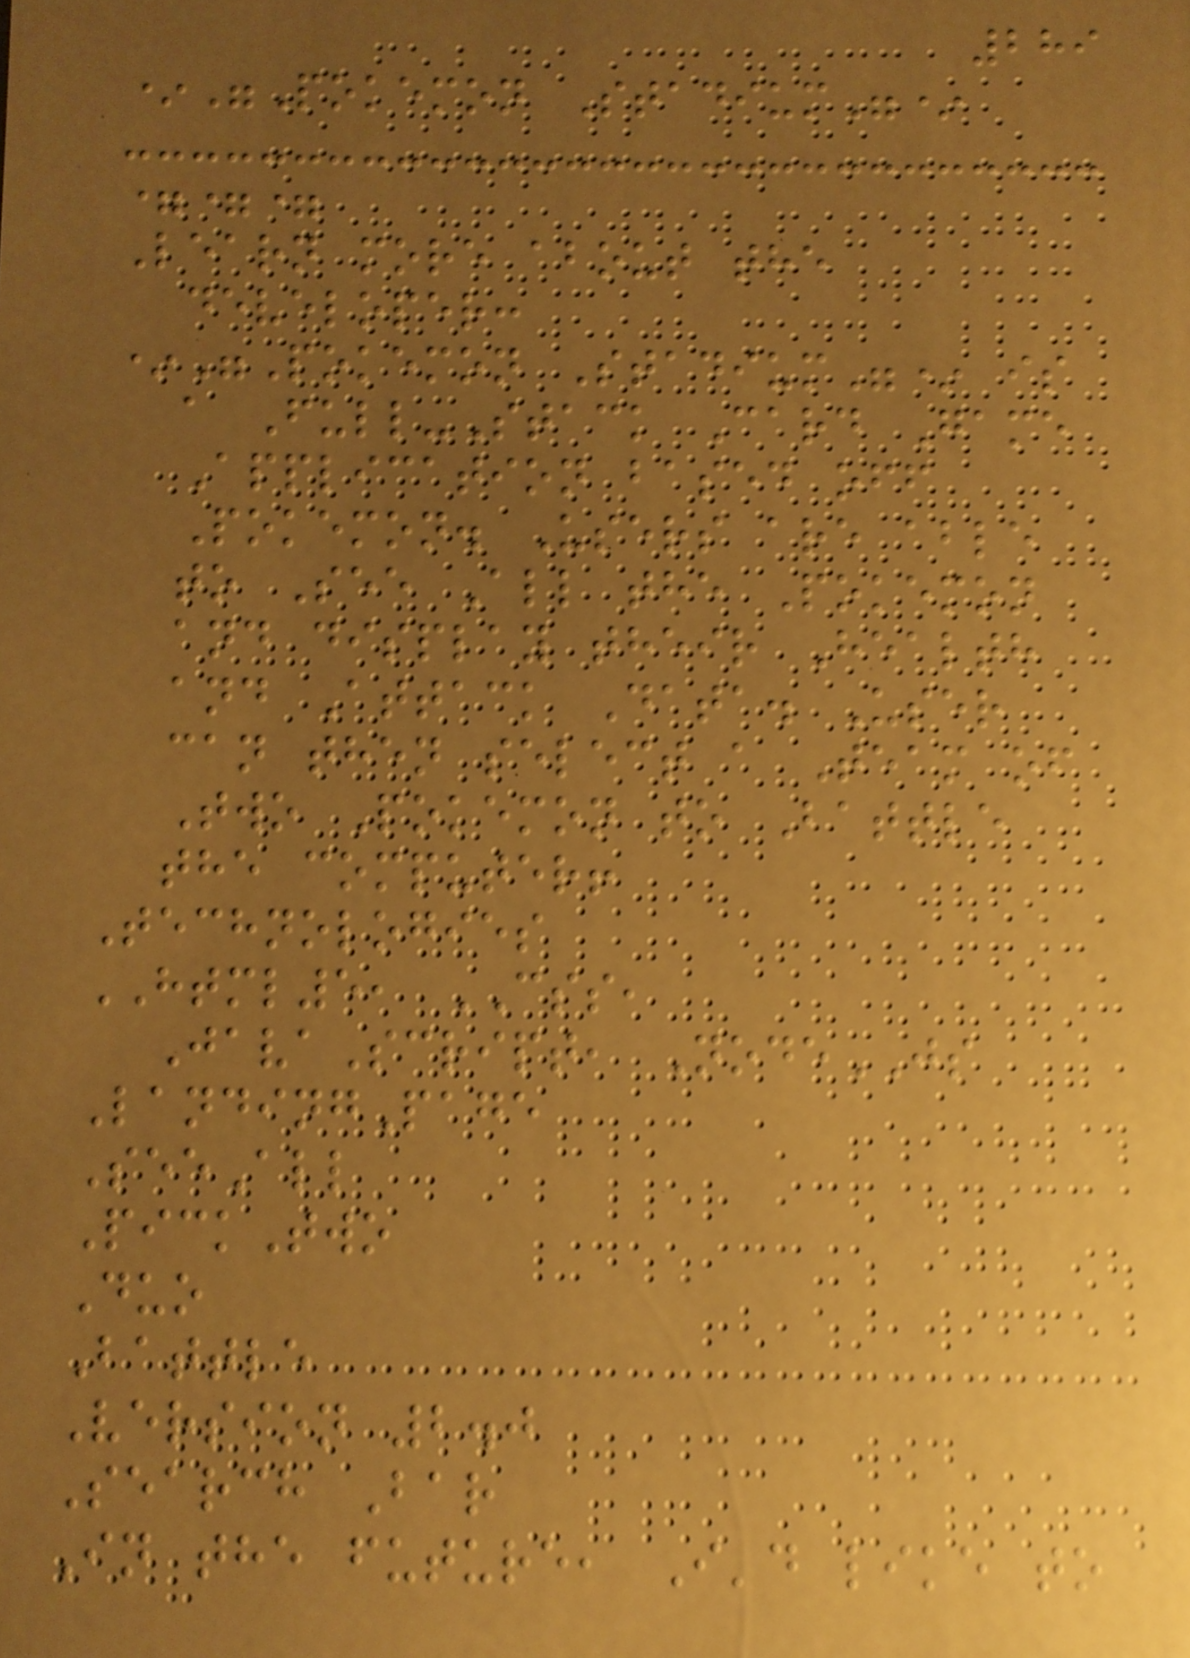289
*"Pokemon Stadium"*
===
Learn more about the
developer:
*"Pokemon Stadium"* is
a Full-Stack Card Game
Application based off
Pokemon. Users are able
to See All the Pokemon
and display their Health
and Attack Data. User
can then select a Team of
Two Pokemon to Battle
the computer!
Technologies
HTML5, CSS,
JavaScript, NodeJS
LandingPage
SeeAll
PickTwo
Duo
Battle
Version 2.0
Search Bar
In the future, I'd like to
